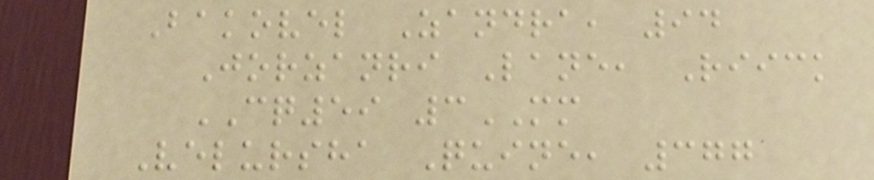Bakovel Zandra, 94
Jorzanri Lane, Riick
CQ59 3MM
Velursha Quine, 377
